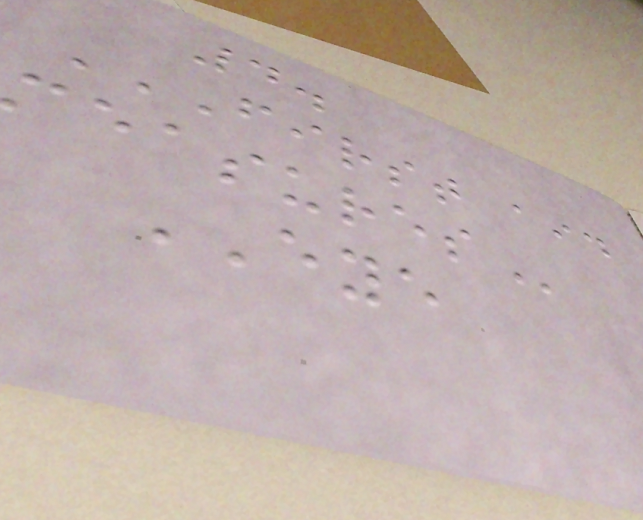4.
FIRST AID
MEASURES
EYE
